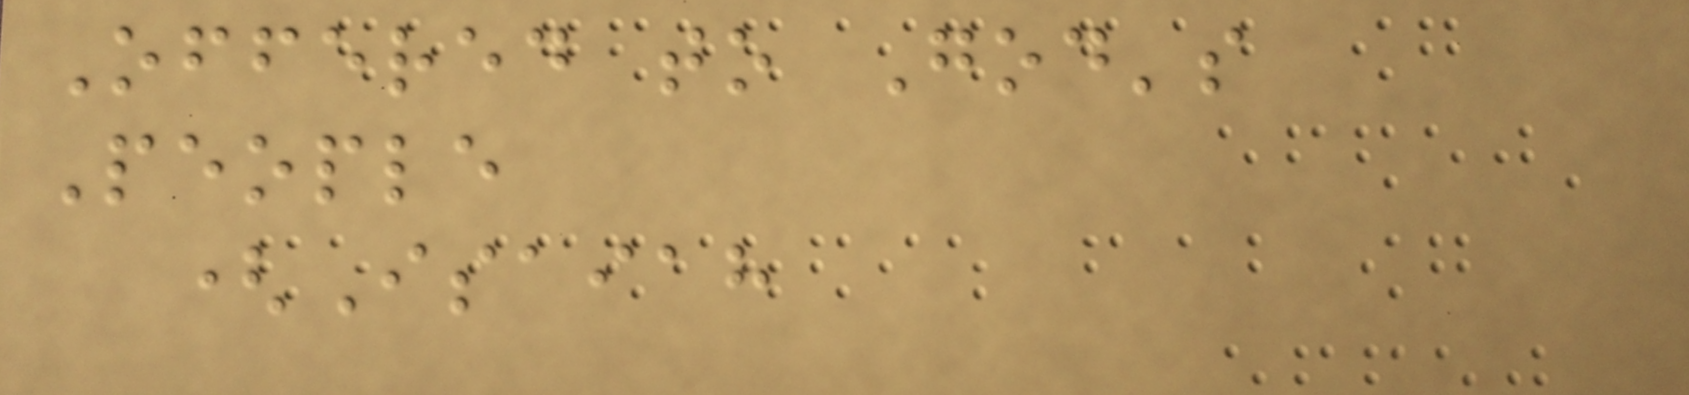Offered to God's
People
(Isaiah
